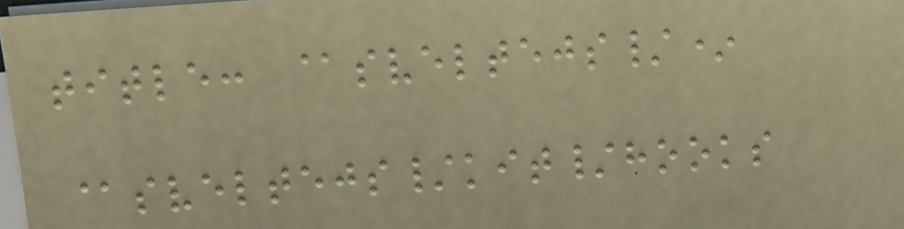title: @sveltejs/*
@sveltejs/kit/hooks
